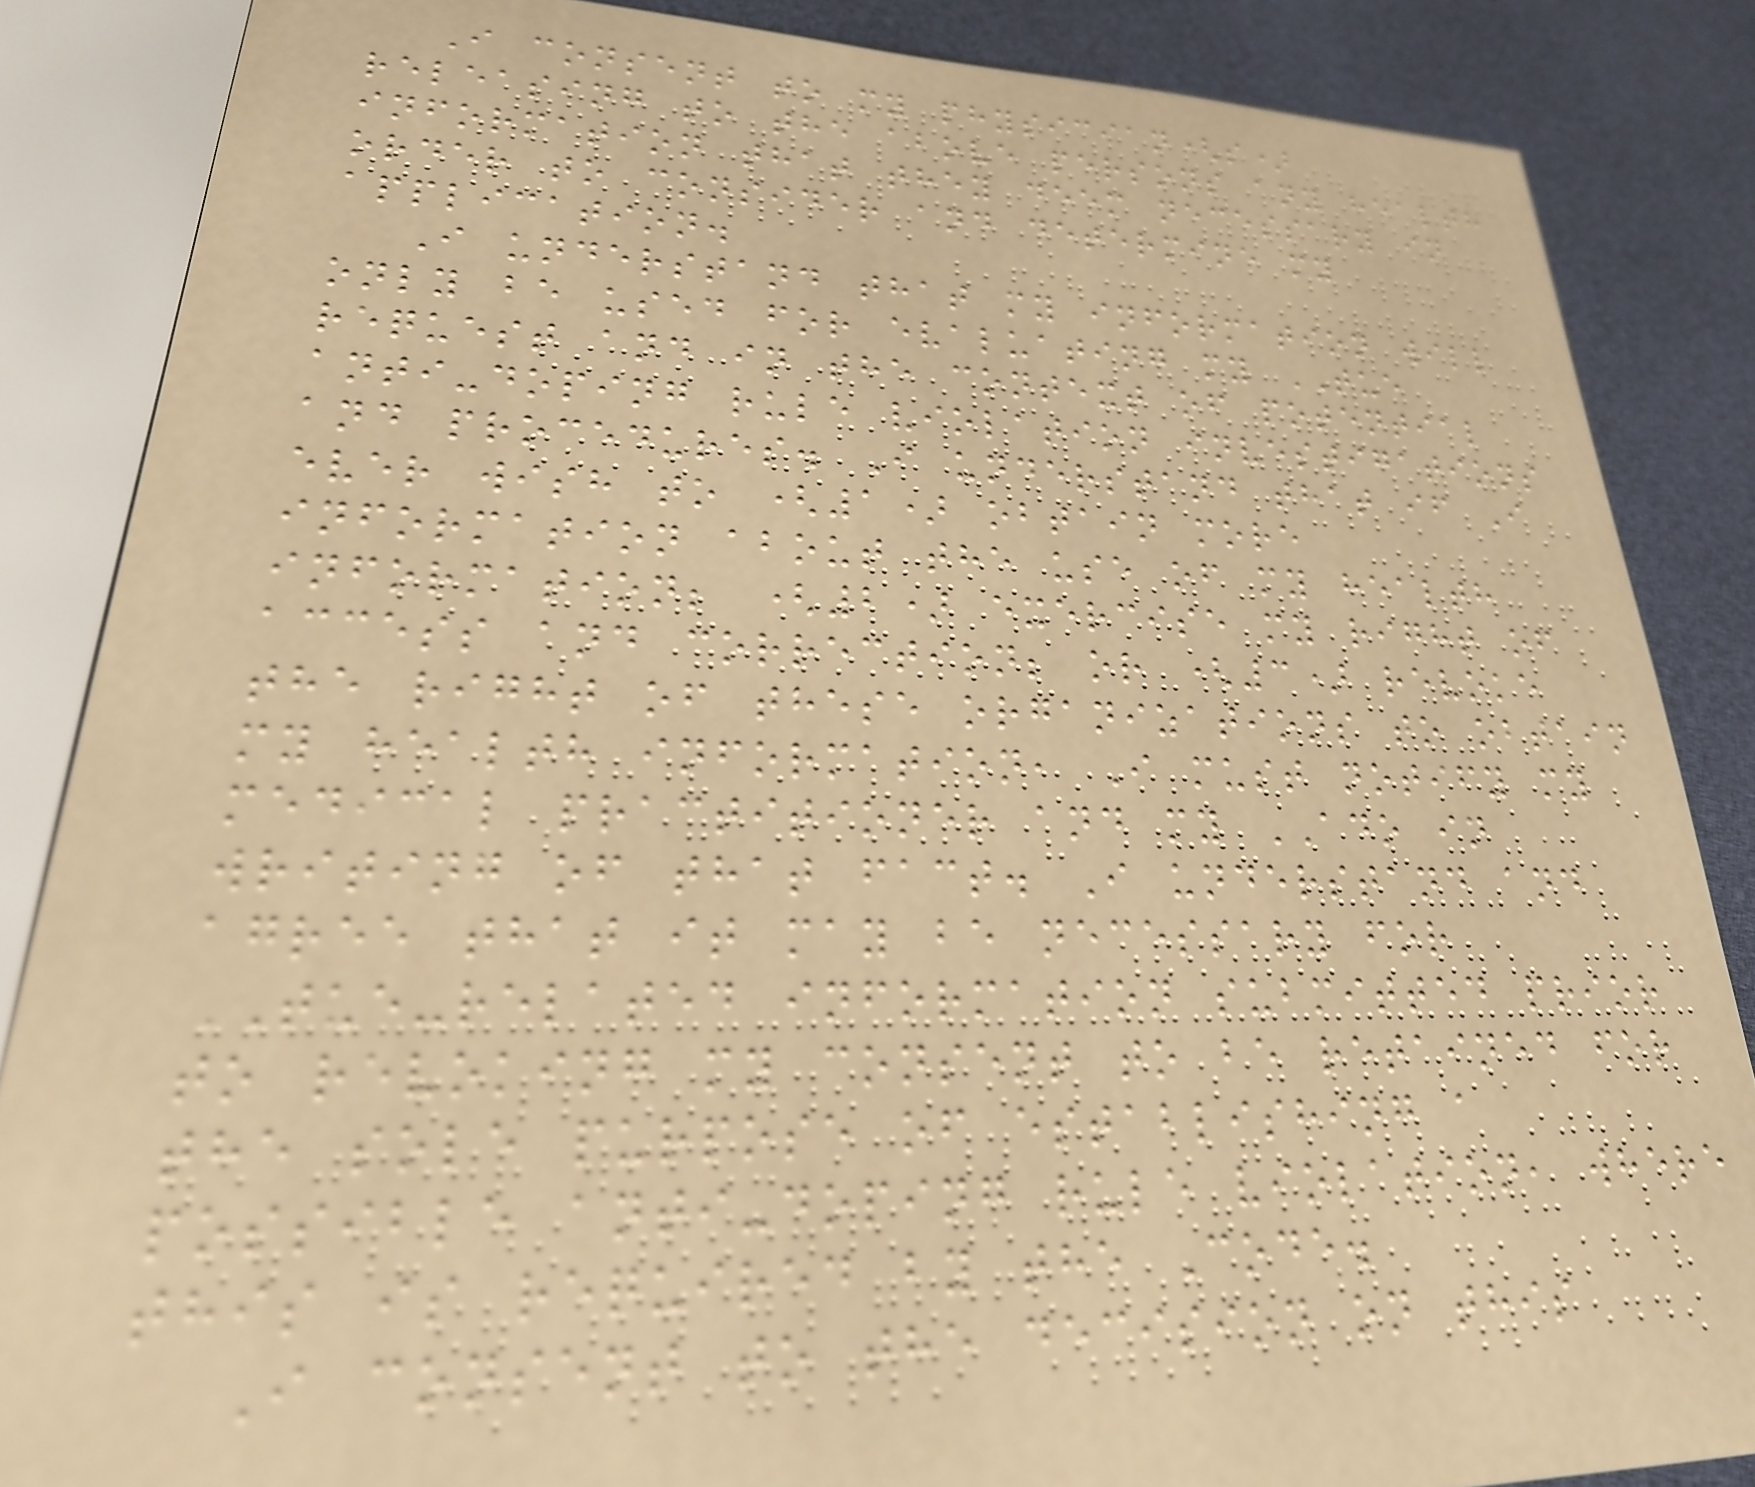I consent to my physician(s)
releasing to the above persons any health
information that they deem necessary in
order to consider and determine my
application.
I understand that my information will
only be used for evaluating my TUE
request and in the context of potential
anti-doping rule violation investigations
and procedures. I understand that if I
ever wish to (1) obtain more
information about the use of my health
information; (2) exercise my right of
access and correction; or (3) revoke
the right of these organizations to obtain
my health information, I must notify my
medical practitioner and my ADO in
writing of that fact. I understand and
agree that it may be necessary for
TUE-related information submitted prior
to revoking my consent to be retained for
the sole purpose of establishing a
possible anti-doping rule violation, where
this is required by the Code.
I consent to the decision on this
